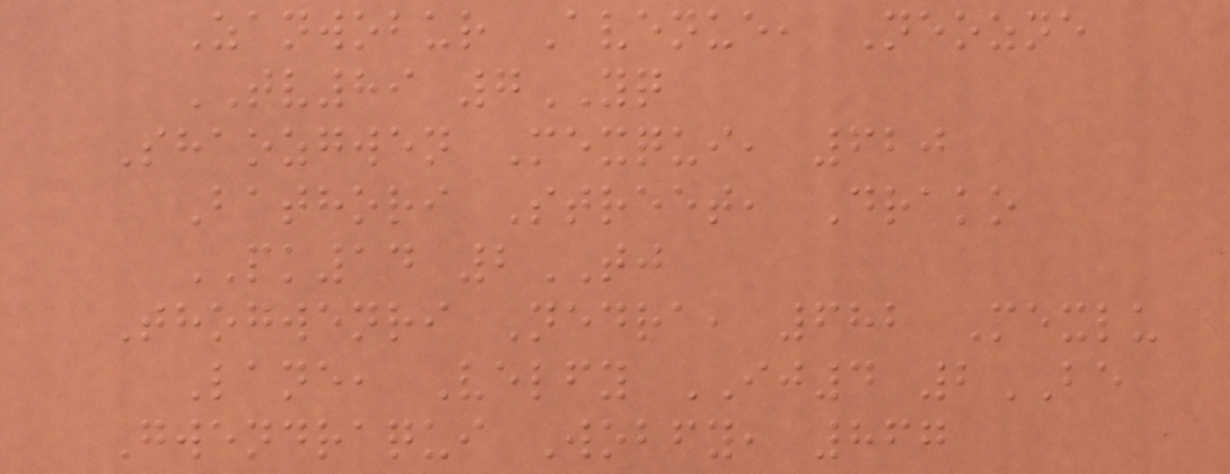Zanwobur Avenue, Neozne
TV89 7YQ
Shaozgwen Mexqui, 620
Bathori Street, Drako
PK14 2TJ
Thogwenri Nedra, 682 Mexlu
Lane, Velfy IJ4 2BE
Gwendraqui Wobfy, 867
